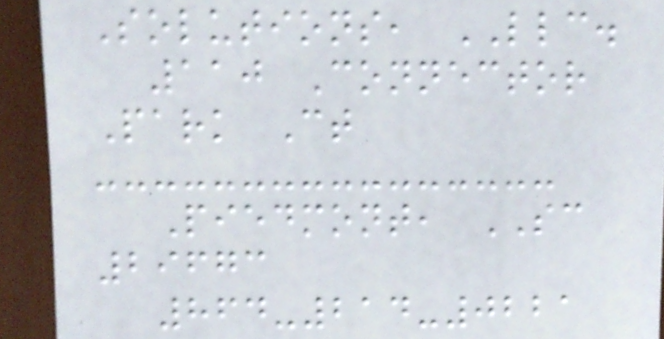Solutions, LLC.
110 Connector
Park Ct
Piedmont, SC
29673
864-214-0221
